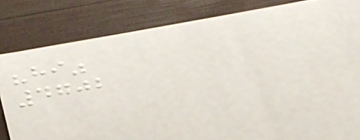"hi"
4702
